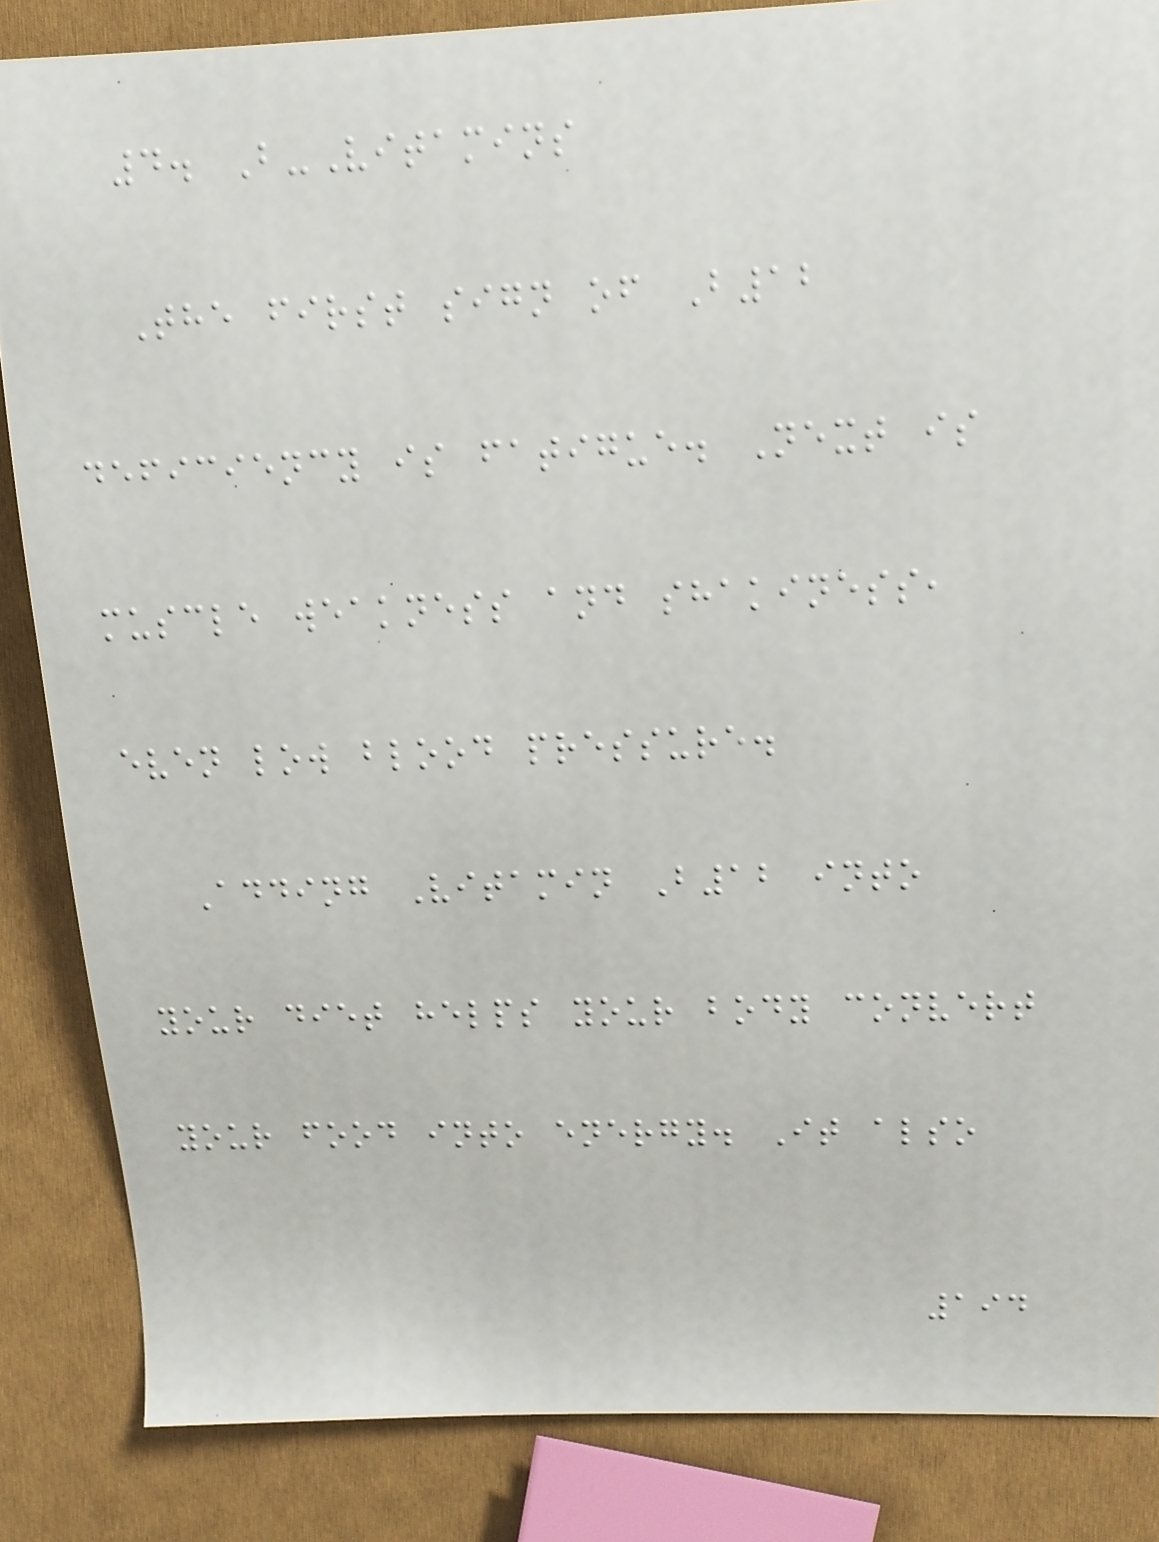4. B-Vitamins
The first sign of B12
deficiency is fatigue. Next is
muscle weakness and shakiness,
even low blood pressure.
Adding Vitamin B12 into
your diet helps your body convert
your food into energy. It also
194
